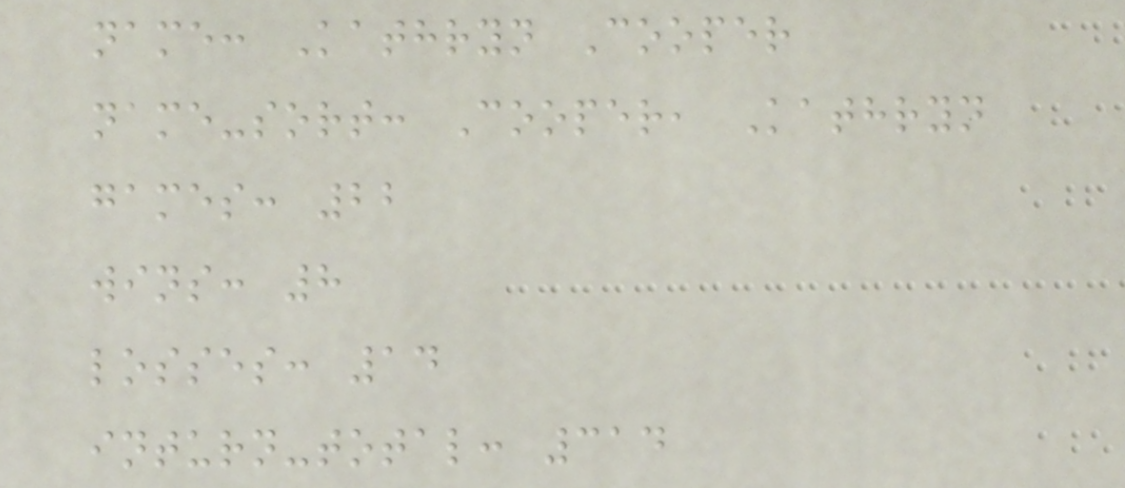name: Kathryn Cooper
name-sort: Cooper, Kathryn
games: 22
wins: 8
losses: 14
inturn-total: 314
